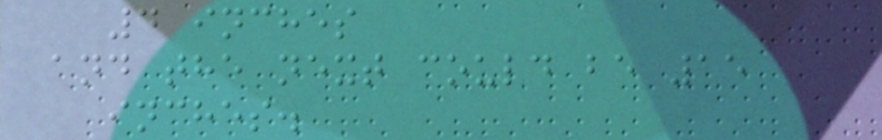4 inches
and the next could be 15
inches.
